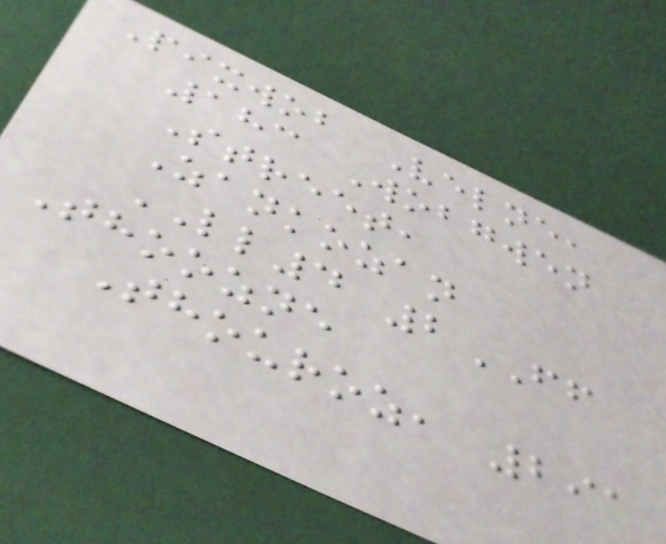Pixwob Velne,
183 Wobgwen
Street,
Zankozan
LL4 2FF
Thoozne
Thouroz, 291
